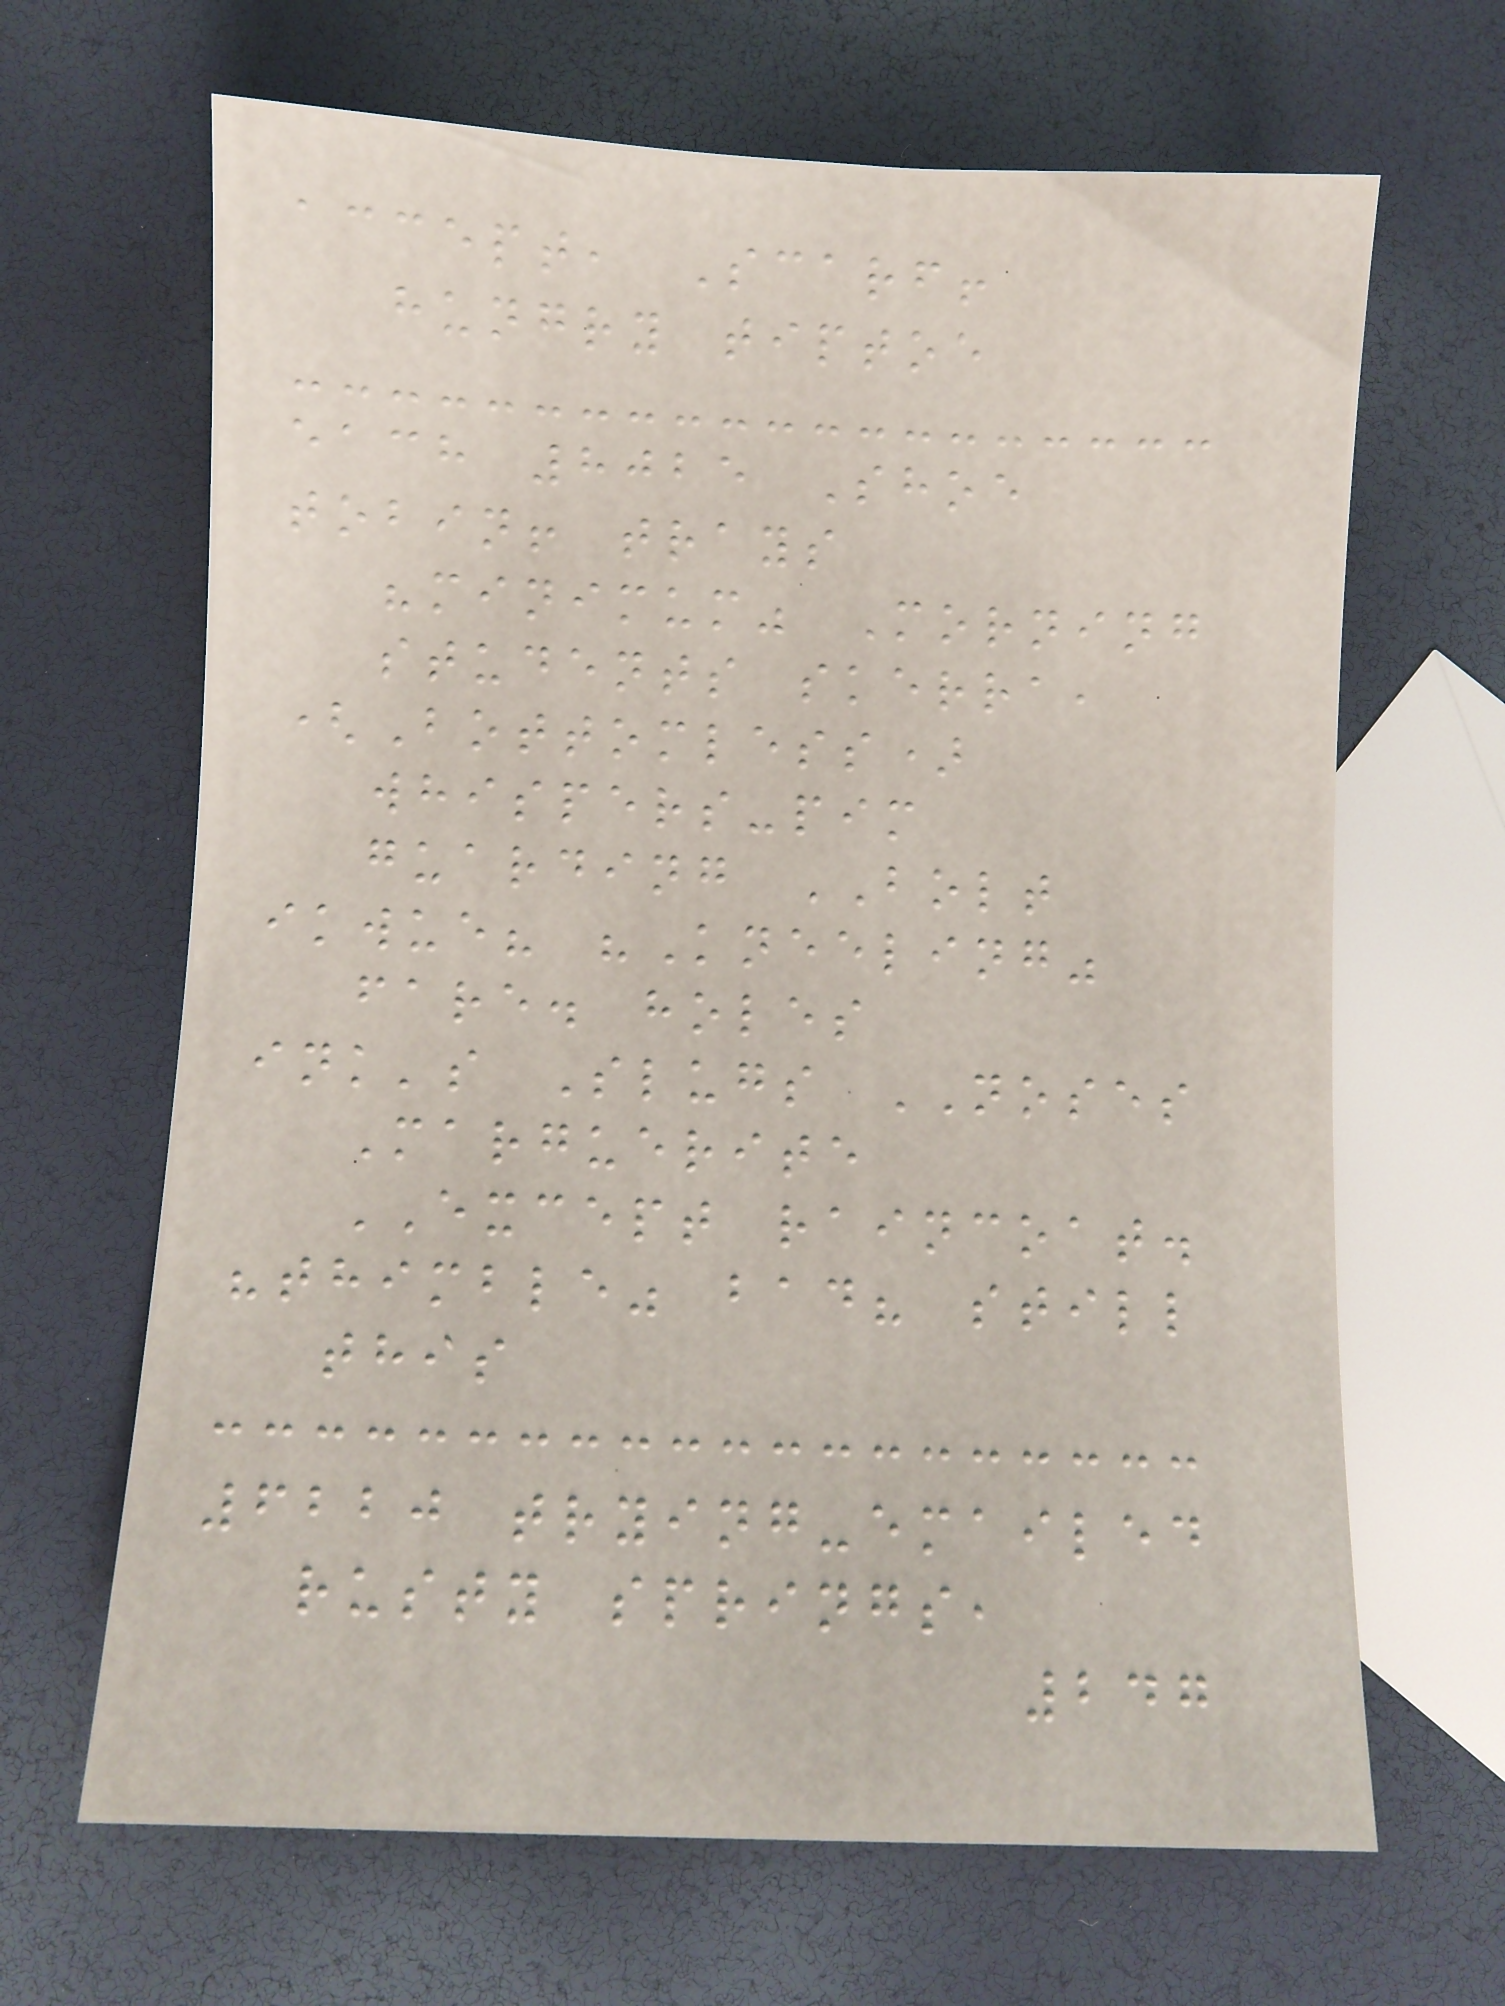accept, Scarf!
hungry tiptoe
each 8025 Shoe
tobin! trays
"minimum" Morning
students skerra,
(Bottomless)
whispers-pim
guarding BOLT
ikwue? "Kneeling"
fare. holes
ink's Slugs NOSES
Marguerite
EXCEPT raincoat.
"thimble" bad? still
this
6220 trying-emailed
rusty springs,
247
